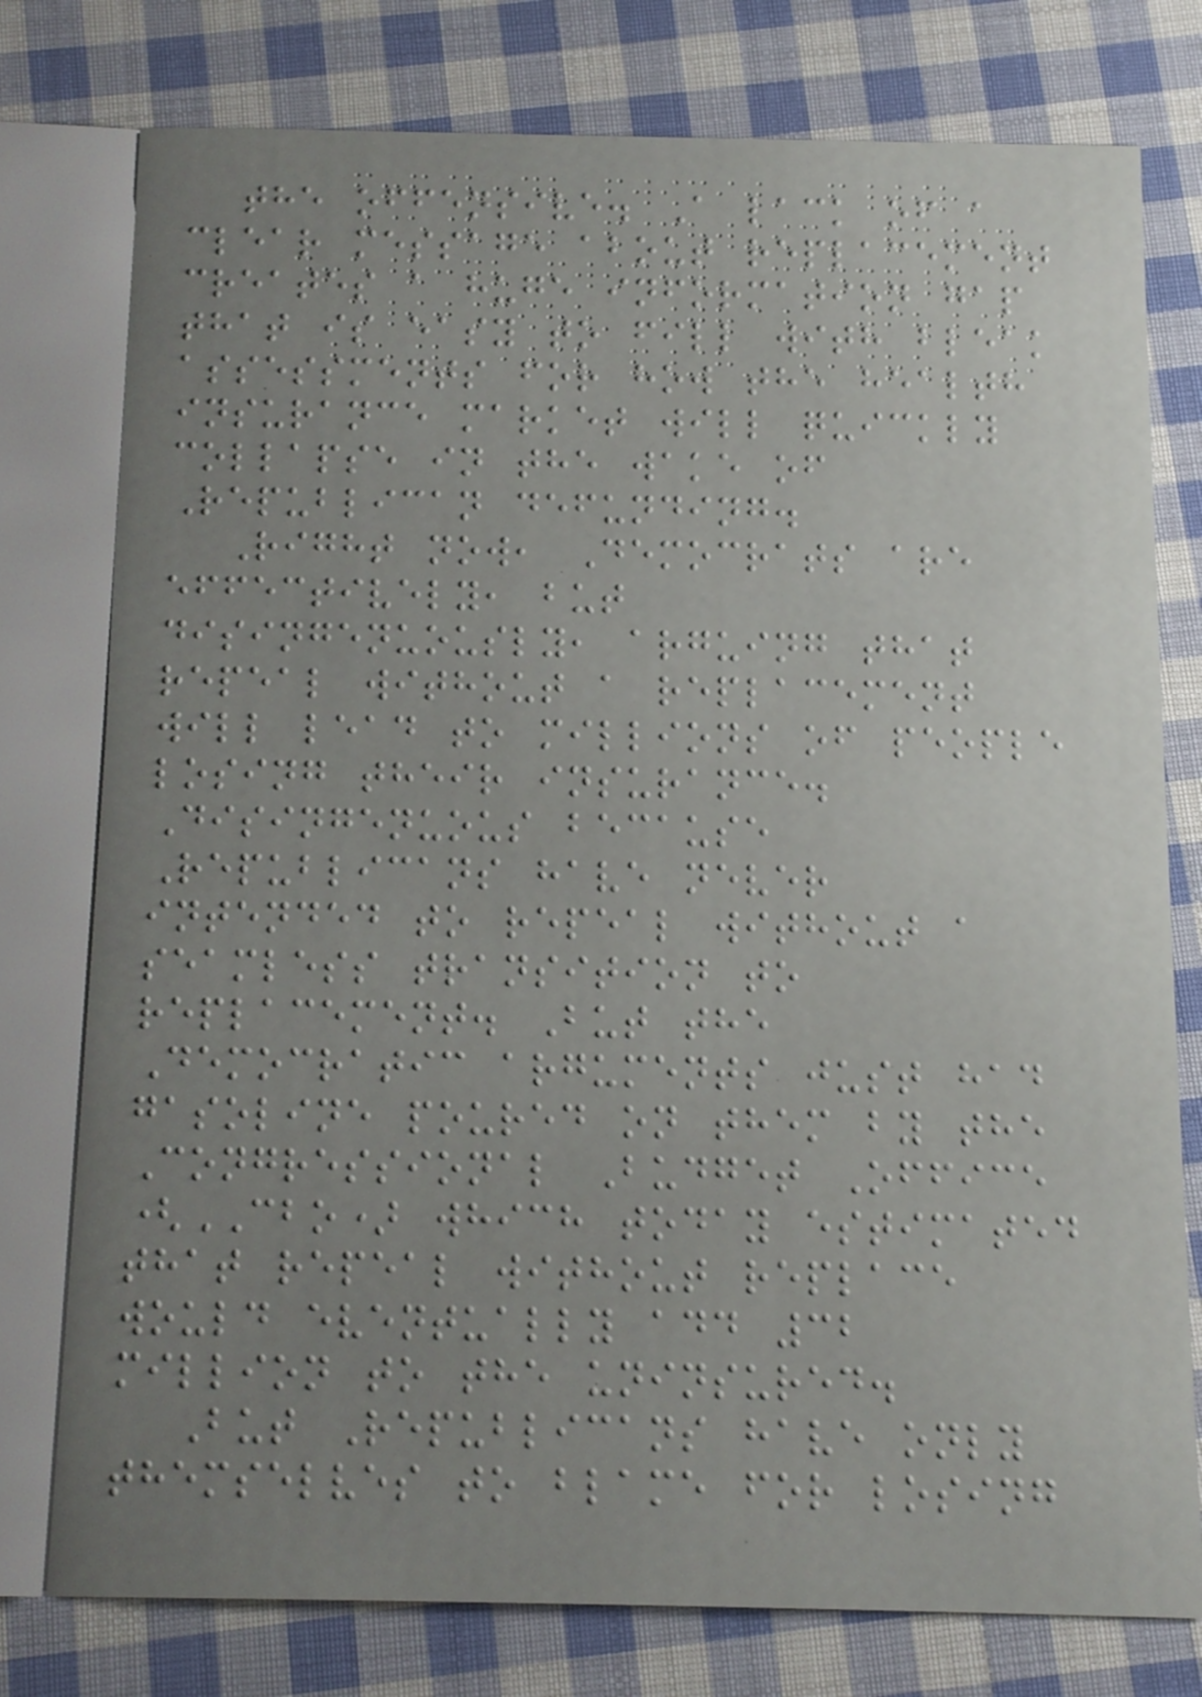the offensive. A lack of a
clear message about replacement
creates a huge information gap
that is easy to fill with bleak
assessments for how the health
insurance market will quickly
collapse in the wake of
Republican defunding.
Right now, Democrats are
effectively, but
disingenuously, arguing that
repeal without a replacement
will lead to millions of people
losing their insurance.
Disingenuous because
Republicans have never
intended to repeal without a
seamless transition to
replacement. But the
Democratic arguments just had
gasoline poured on them by the
Congressional Budget Office
(CBO) which today estimated
that repeal without replace
would eventually add 32
million to the uninsured.
But Republicans have only
themselves to blame for losing
